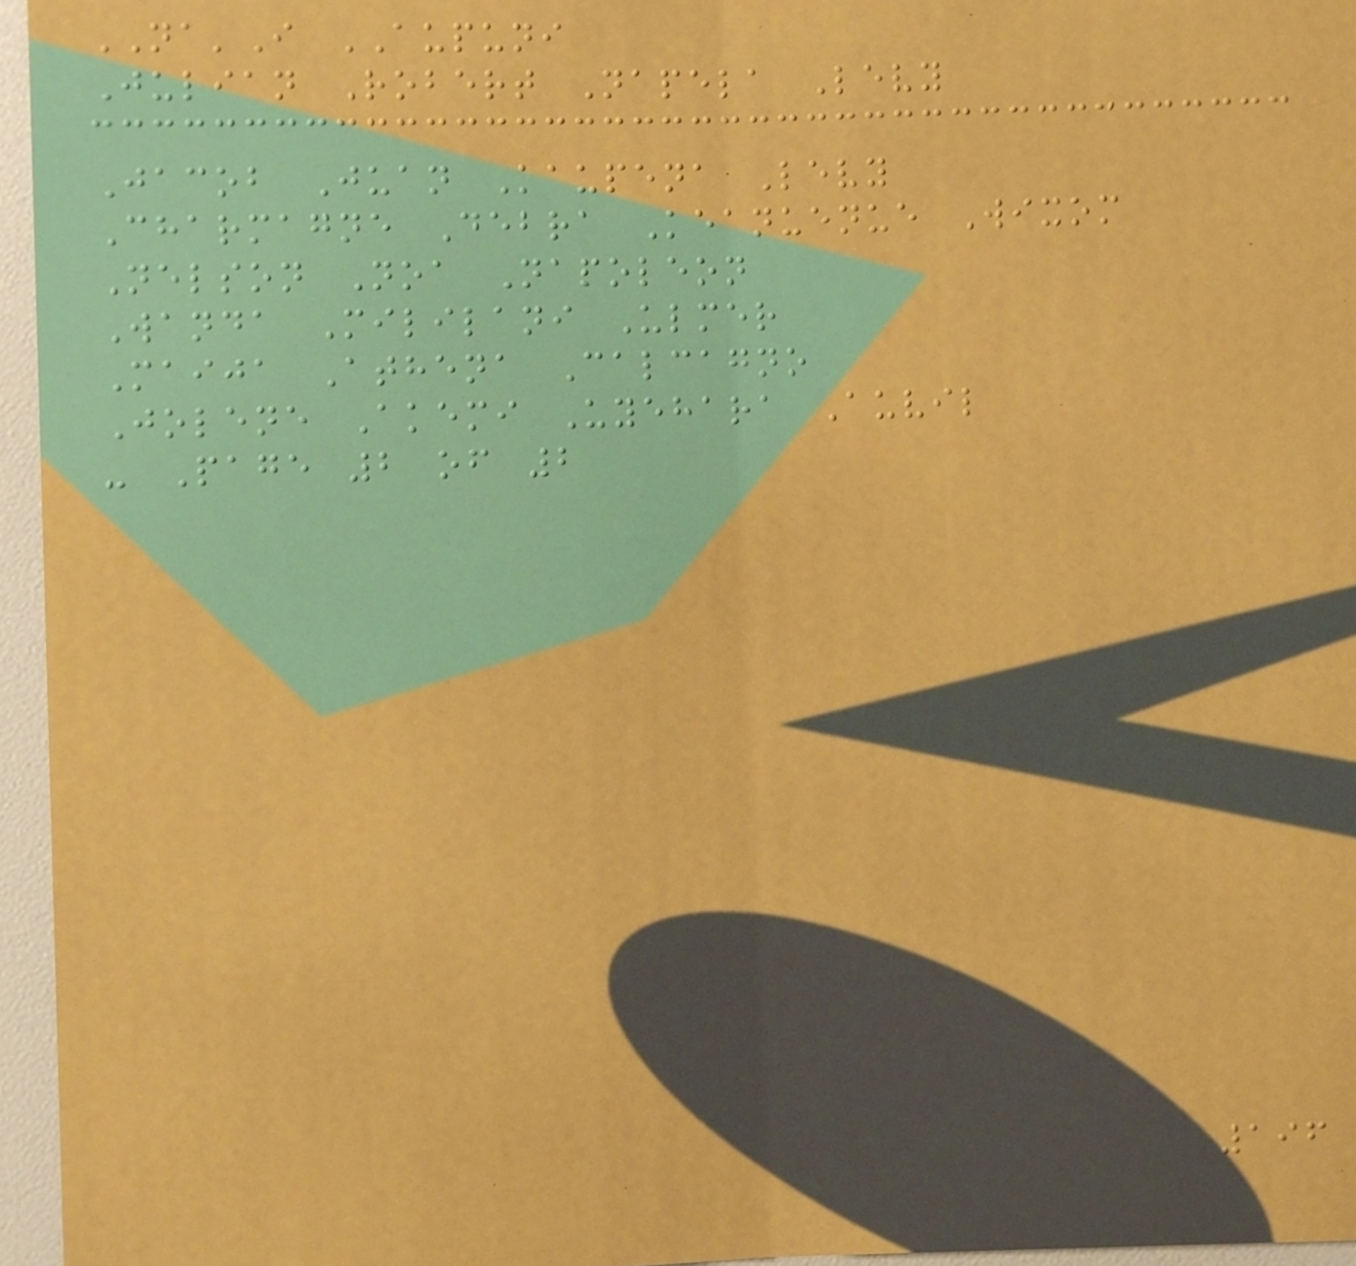NA'I AUPUNI
Julian Robert Napela Levy
Jacob Juan Kaupena Levy
Charmagne Debra Keanuenue Wixom
Nelson Noa Napoleon
Wanda Mililani Ulmer
Maija Athena Calcagno
Jolene Akemi Uyehara Auvil
- Page 2 of 2
196
